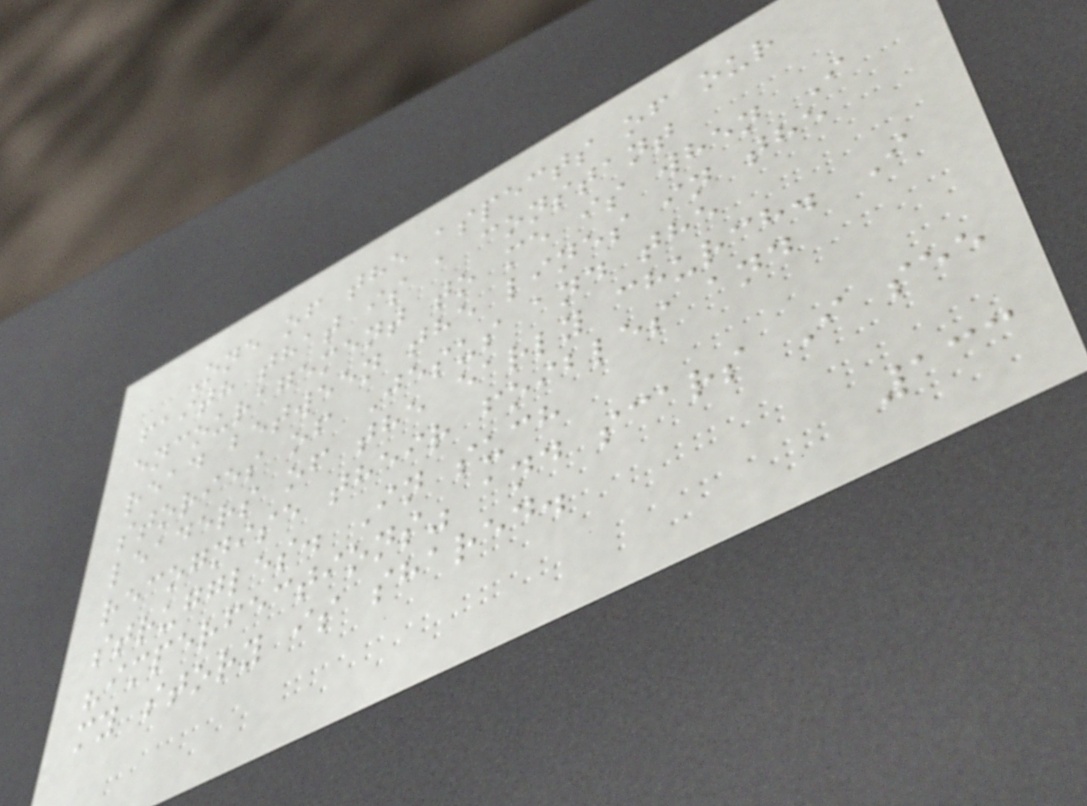One of the aspects of our
faith that is a constant
encouragement to me is when I
read between the lines in the
stories of Jesus and the
leaders of the early church. I
recognise their foibles and
struggles. In such
"imperfections" and scars I see
my story is shared.
133
